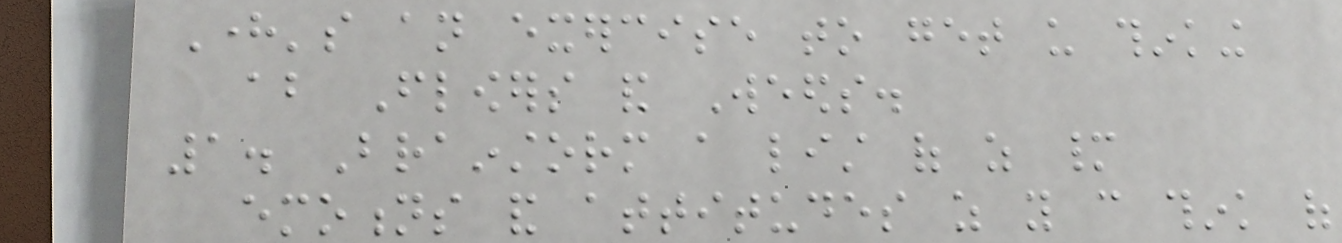Here's an exercise to get us thinking
about Flowers and Weeds.
1. Brainstorm a list of as many
emotions and attitudes as you can think of
